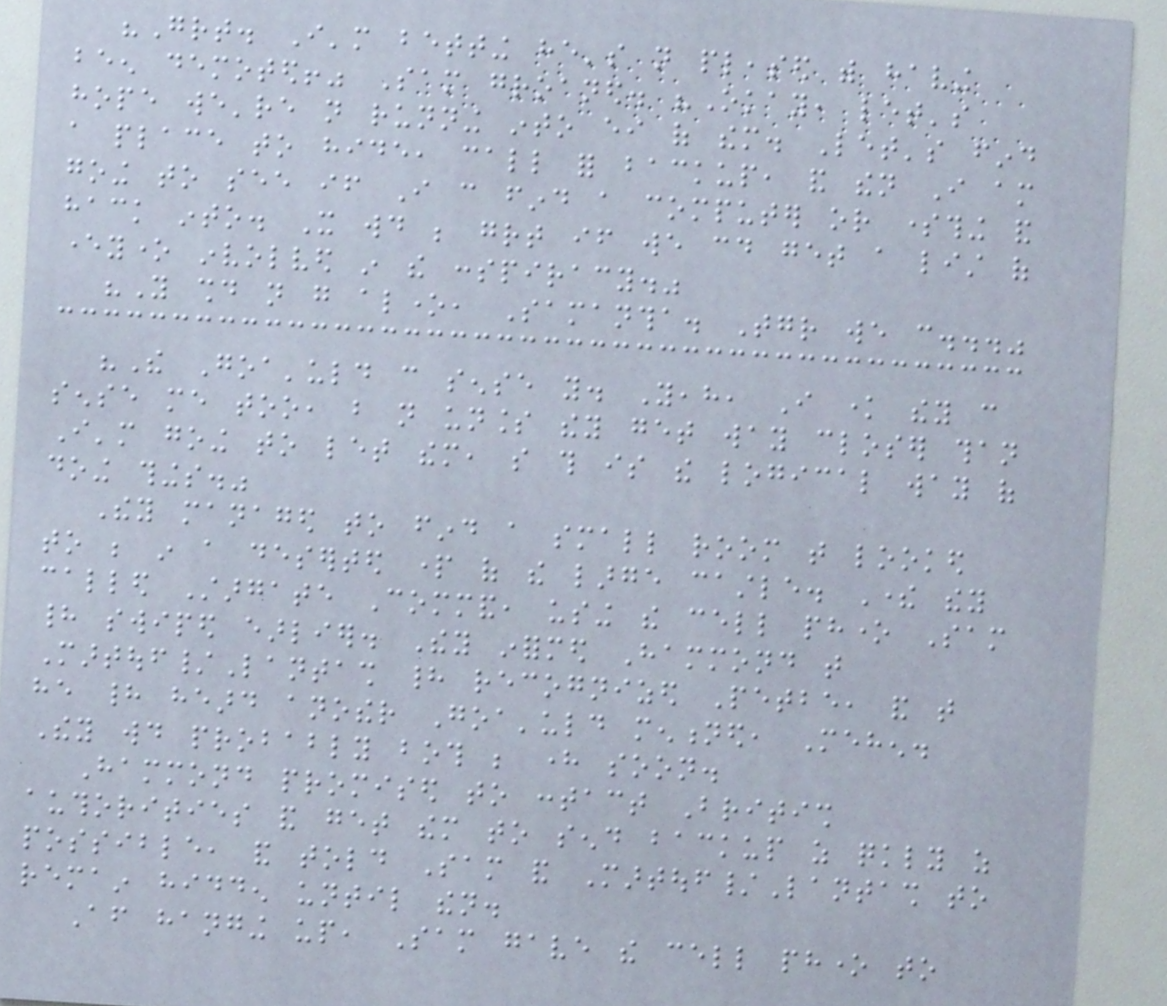"Great. I'm betting he's not pleased with having
been demoted!" Sam groaned. "Okay, let's
hope we're not running into either of them. Let's find
a place to hide, call for backup, and then I am
going to see if I can find a computer or something and
hack into. It would be great if we could get a list of
everyone involved in the conspiracy."
"You should not go alone, Samantha. Together we can..."
"The Goa'uld can sense you. Yeah, I know they can
sense me too, but not unless they get way closer than
I'm going to let them, so this is the logical way of
doing things."
They managed to find a small room that looked
to be in a deserted part of the large castle. There they
called Stargate Command, using the cell phone Sam
had swiped earlier. They informed Hammond that
Martouf/Lantash had recognized Petbe, and that
he had heard another Goa'uld mentioned, Mehen.
They would probably both be here soon.
Hammond promised to contact British
authorities and get them to send backup as quickly as
possible, and told Sam and Martouf/Lantash to
remain hidden until then.
After hanging up, Sam gave the cell phone to
